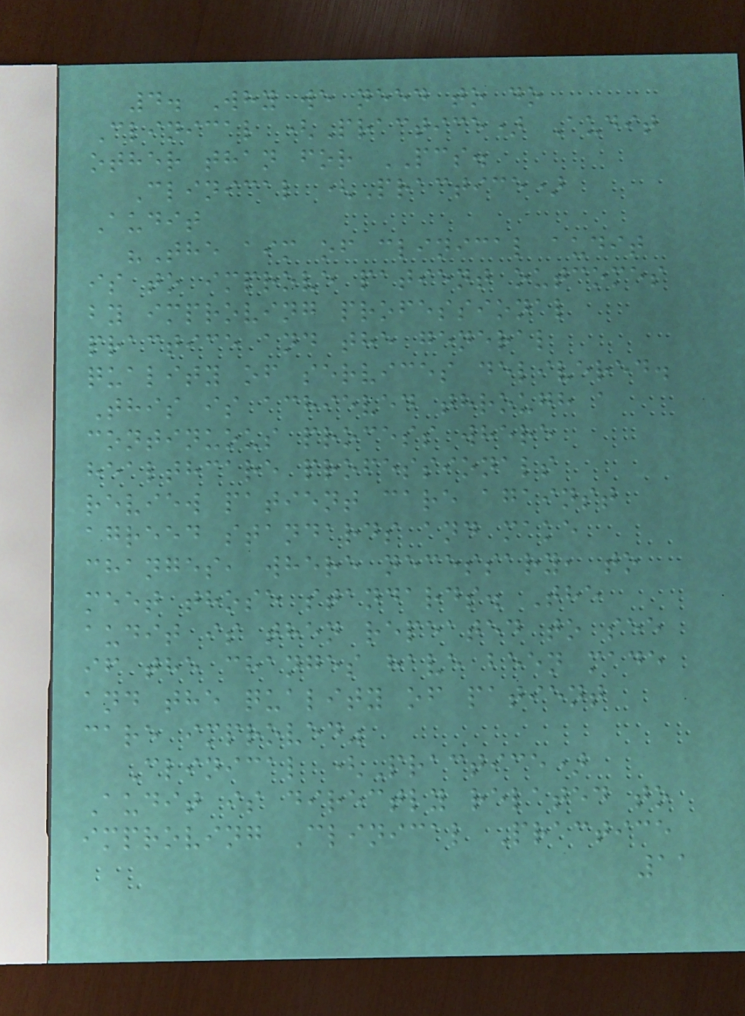4. Why we need to do
Clinical (Practice) Audit
other than for PCS.
Clinical (Practice)
Audit
"The aim of clinical audit
is to improve patient outcomes
by improving professional
practice and the general
quality of services delivered.
This is achieved through a
continuous process where
healthcare professionals
review patient care against
agreed standards and make
changes, where necessary, to
meet those standards. The
audit is then repeated to see
if the changes have been made
and the quality of patient
care improved"
Clinical (Practice)
Audit is directly related to
improving Clinical Practice
11
